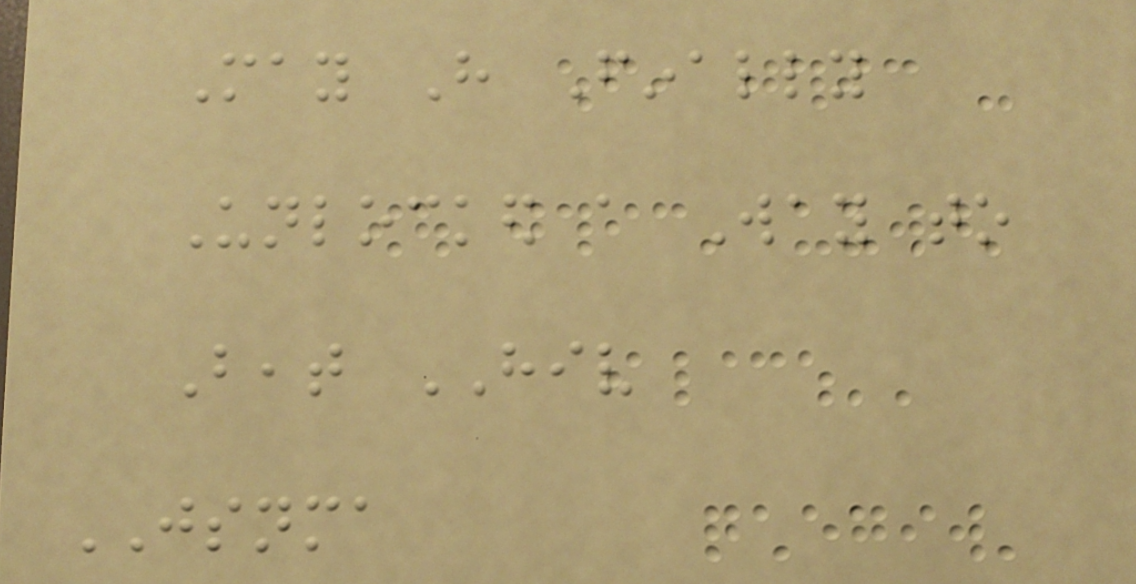May Have Finally
Unlocked a Way to
Beat HIV
JSNMA
